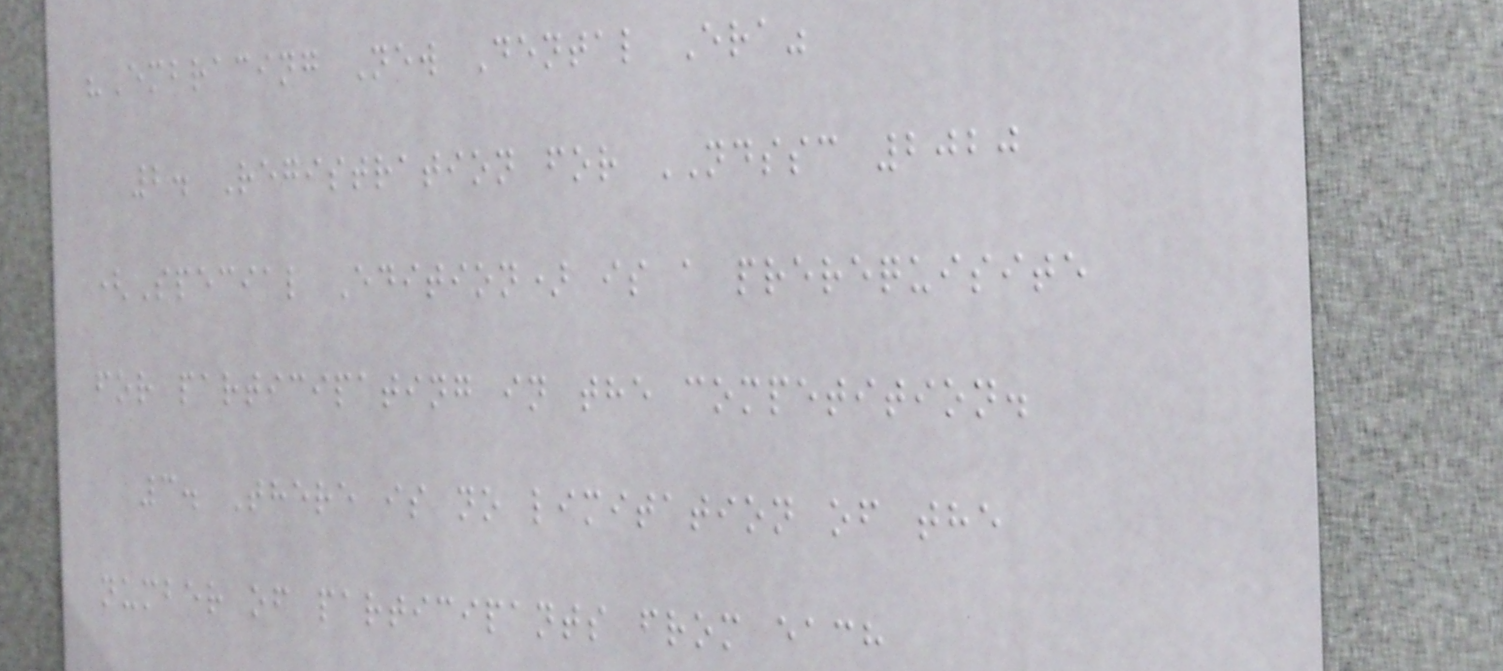"Embracing New Dental Era"
2. Registration for NDSSC 2020
(Special Edition) is a prerequisite
for participating in the competition.
3. There is no limitation of the
number of participants from each
